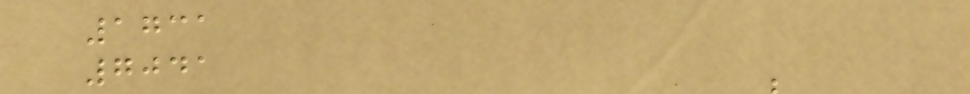1731
7041
